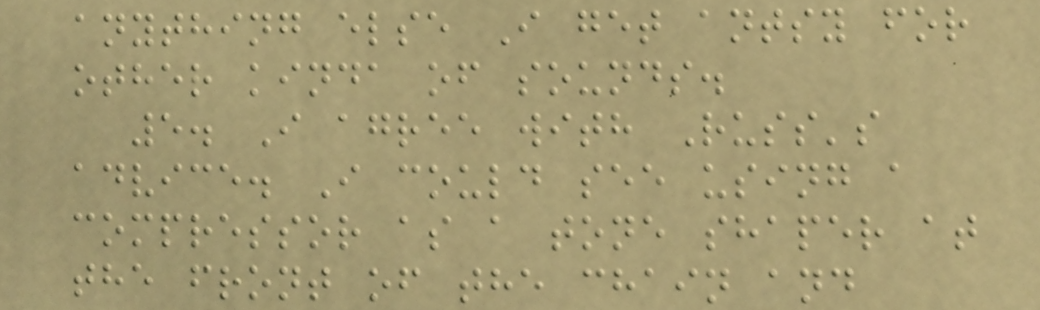anything else I get antsy for
other kinda of sounds.
5. I agree with Russ's
advice. I could see using a
compressor as a tone shaper at
the front of the chain and
